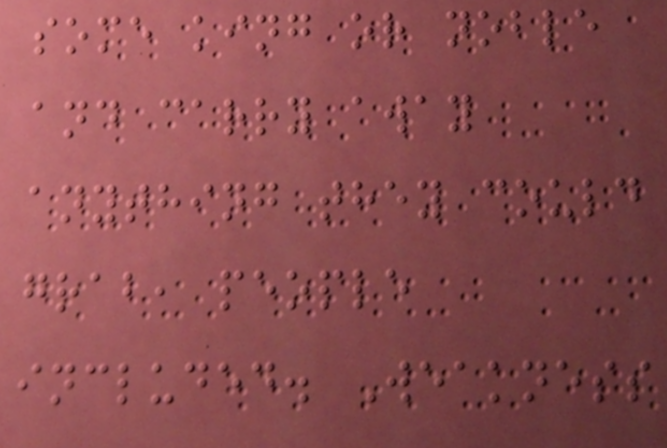some king or noble
and carry away
anything they could
grab, people
included. Weakness
